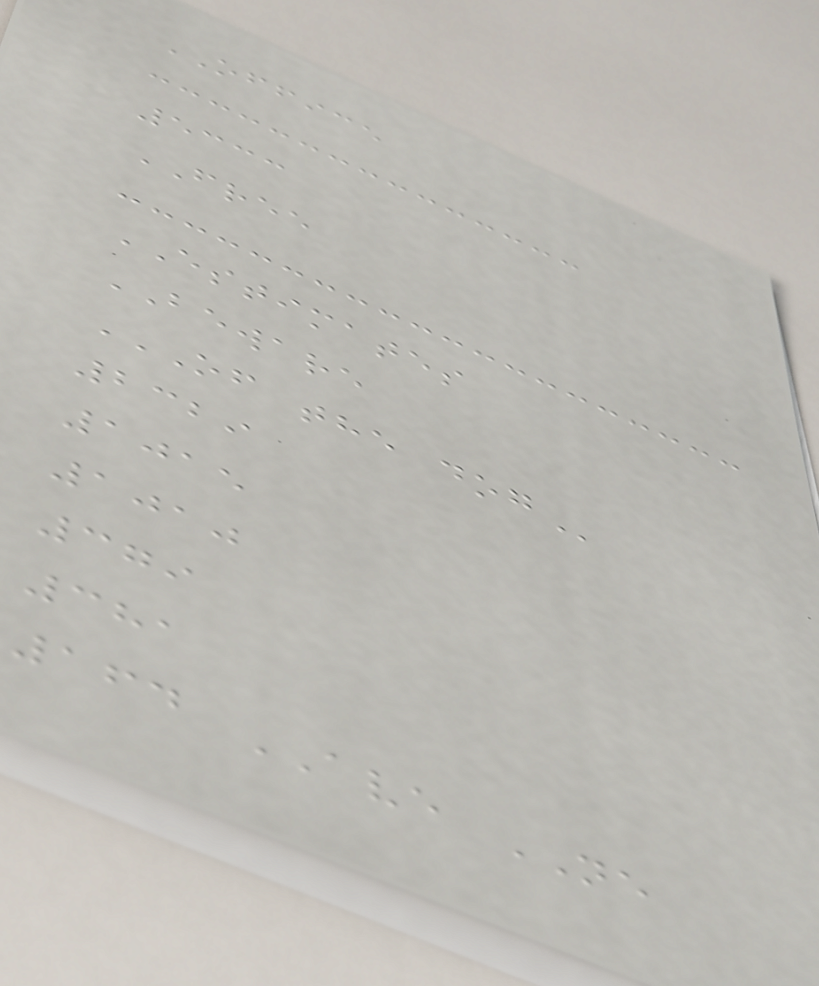OFFICE
5333
FREE
ESTIMATES
BEWARE
OF THE DOG
2329
1015
1010
379
381
164 AVE NE
